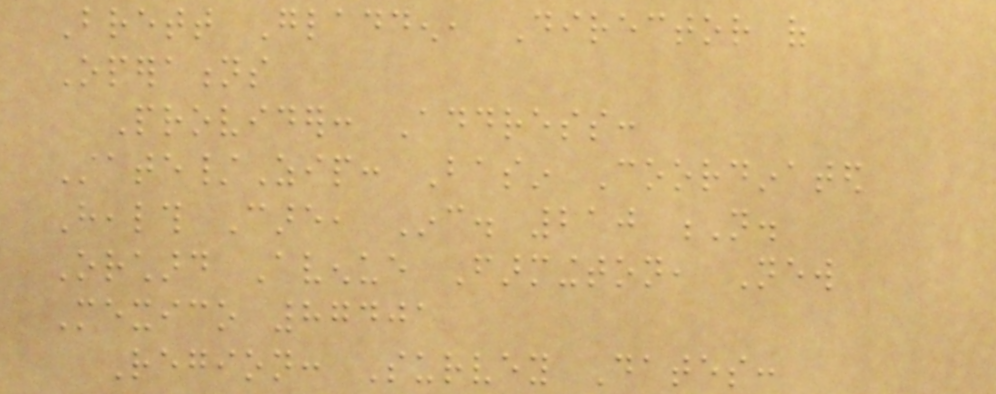Brett Gladden, Director of
Operations
Provider: Address:
State/Zip: Basin Coordinated
Health Care, Inc. 210 N.
Orchard Avenue Farmington, New
Mexico 87401
Region: Survey Dates:
